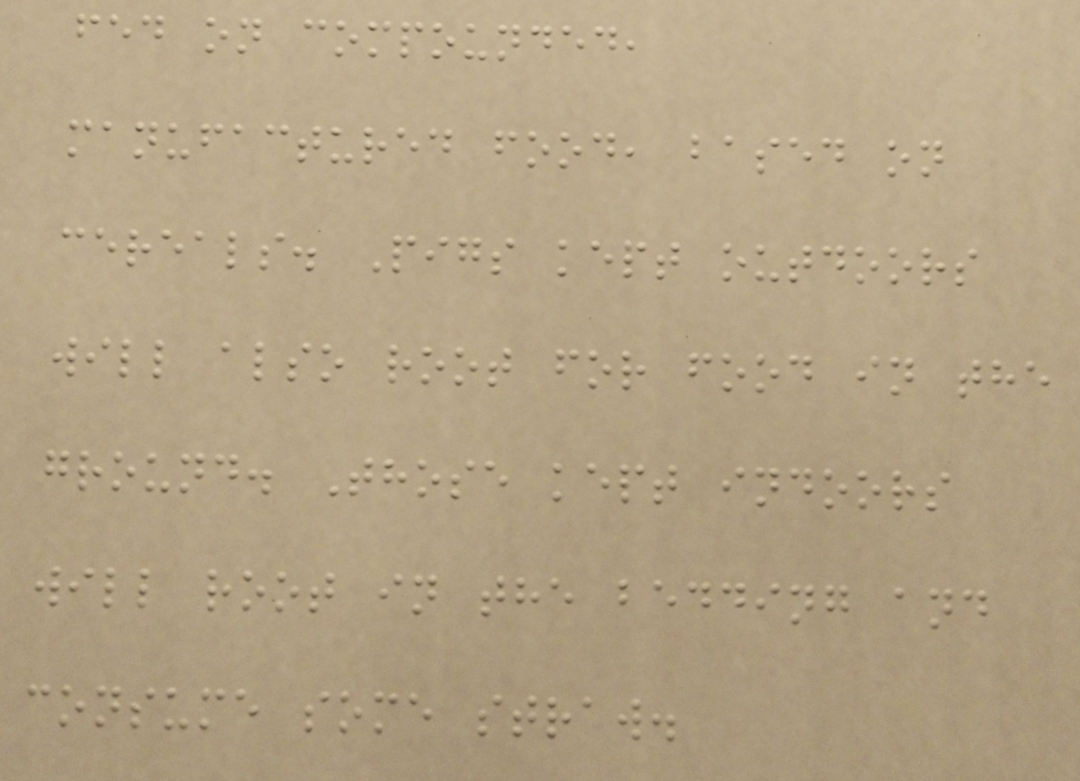fed on compounded,
manufactured food, based on
cereals. Pigs kept outdoors
will also root for food in the
ground. Those kept indoors
will root in the bedding and
consume some straw.
